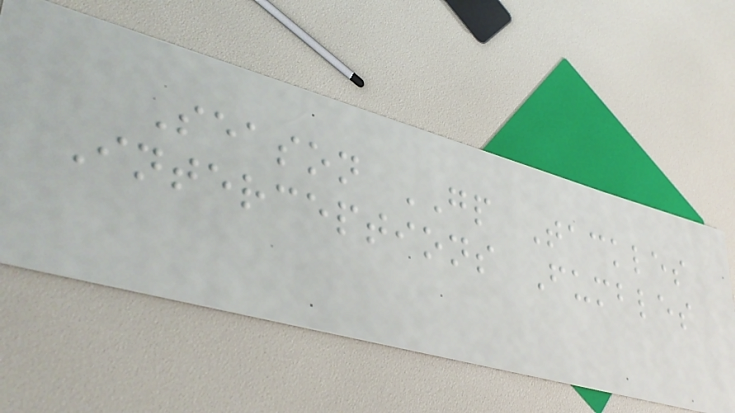Season GP Tackles
Interceptions Fumbles
